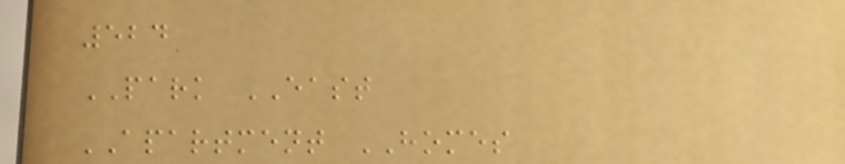524
PARK EAST
APARTMENT HOMES
